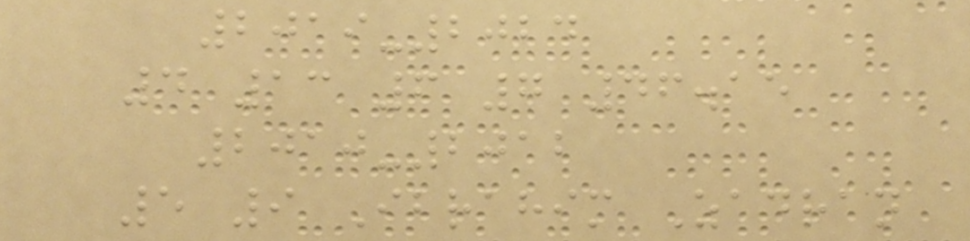2019-2024
4 13 6 7 46.15
2010-2012
5 9 Ibrahim Zadran
